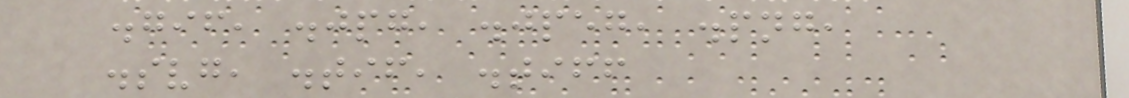.gif, .jpg, .jpeg, .png,
.svg, .tif, .tiff
